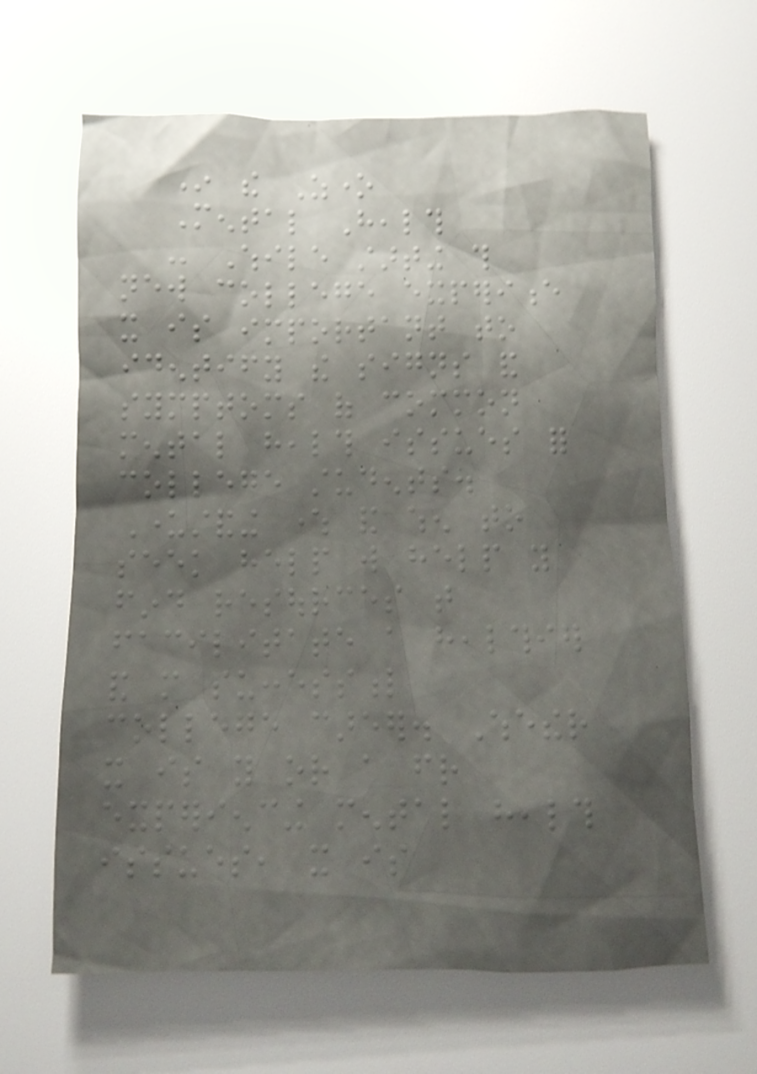In the Zone
Mental Health
- While starting this
new college experience
it is important to
identify the signs and
symptoms of common
mental health issues for
college students.
Understanding where and when to
seek help will help you
find resources that
facilitate a healthier
and more successful
college career. Whether
it is you or a friend
experiencing mental health
issues, it is
